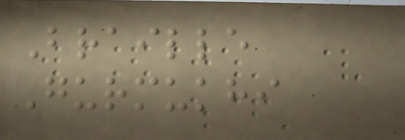Braille
Gurmukhi
